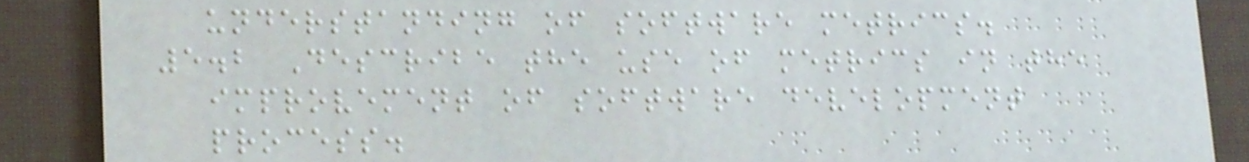understanding of software metrics.
5.2 Describe the use of metrics in the
improvement of software development
process.
